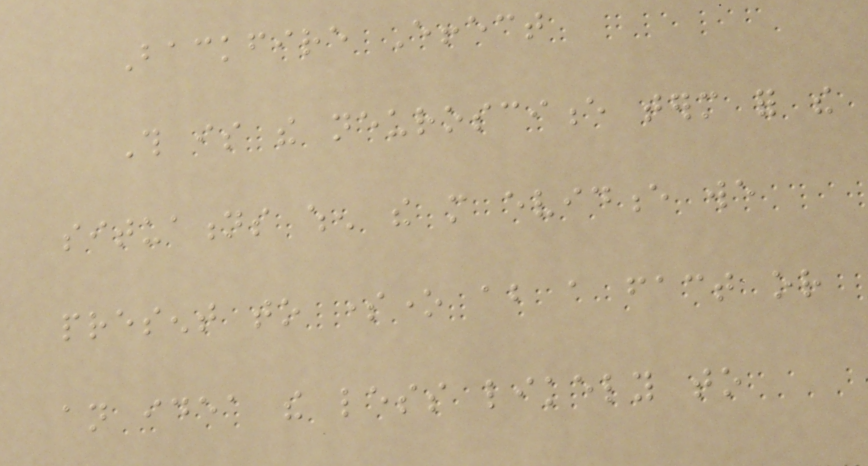Backfire Effect
This is the neuroscience term for the
situations when the more evidence we
present to someone about a fact or
an idea the less likely to
